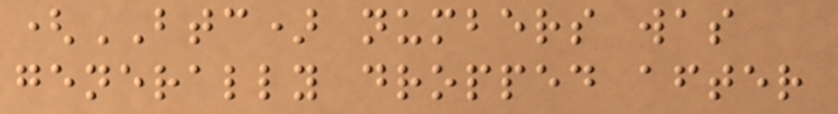(BTC) numbers was
generally dropped after
